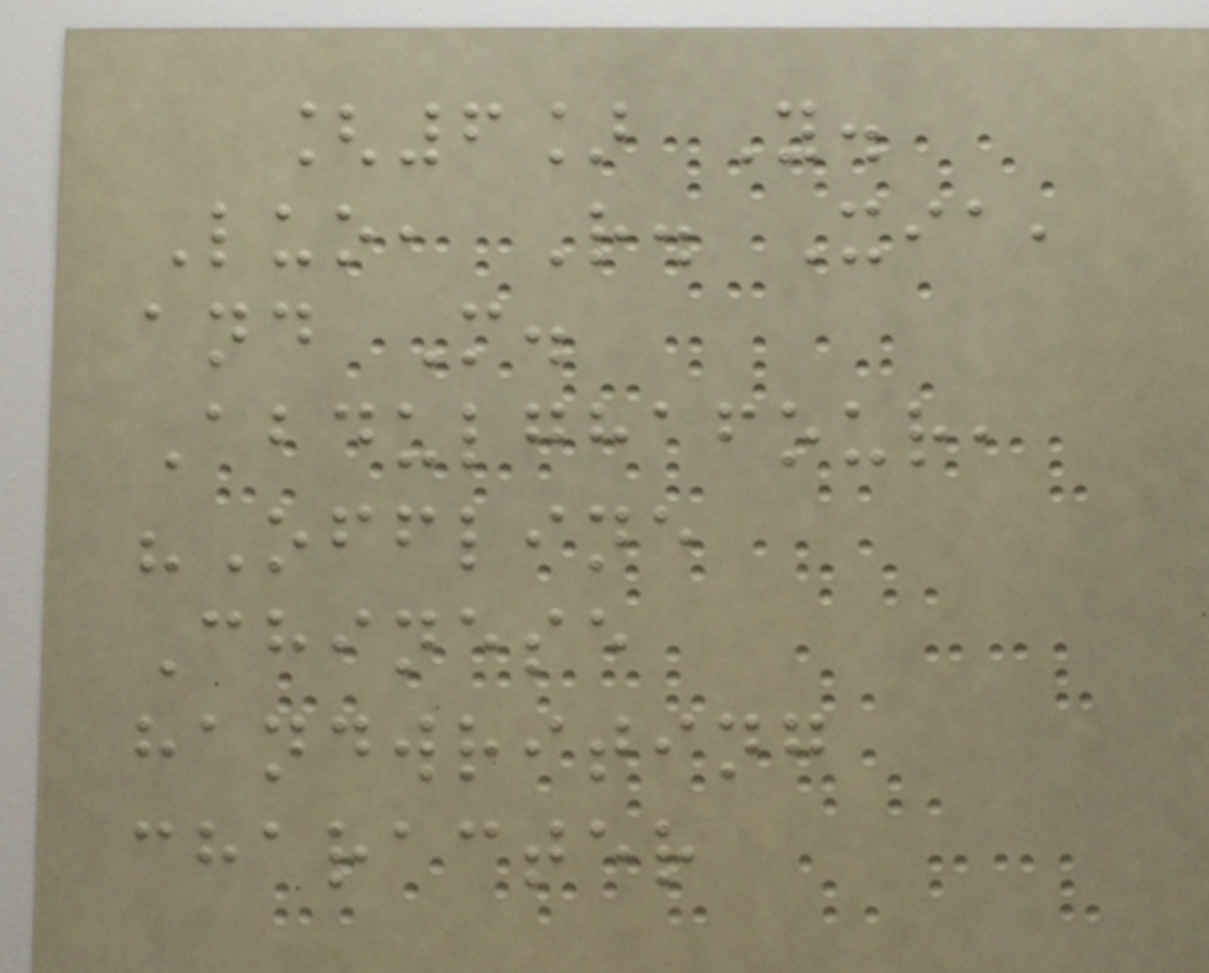[6] Y.
Luo, R. Xia,
and M.
Abdulghafour,
"Offline
Chinese
handwriting
character
